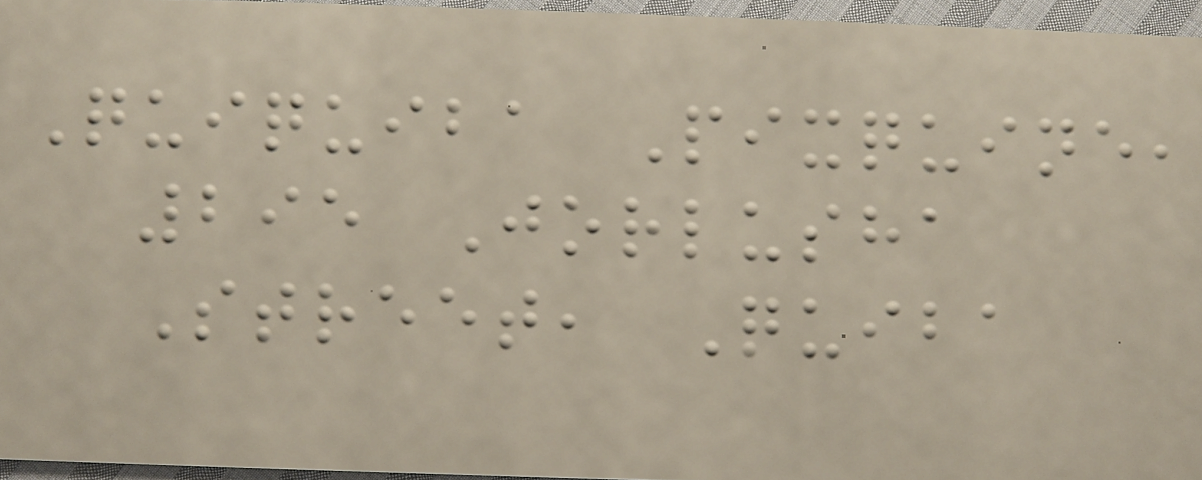Quiquiba Pixquine,
295 Jorlusha
Street, Quiba
